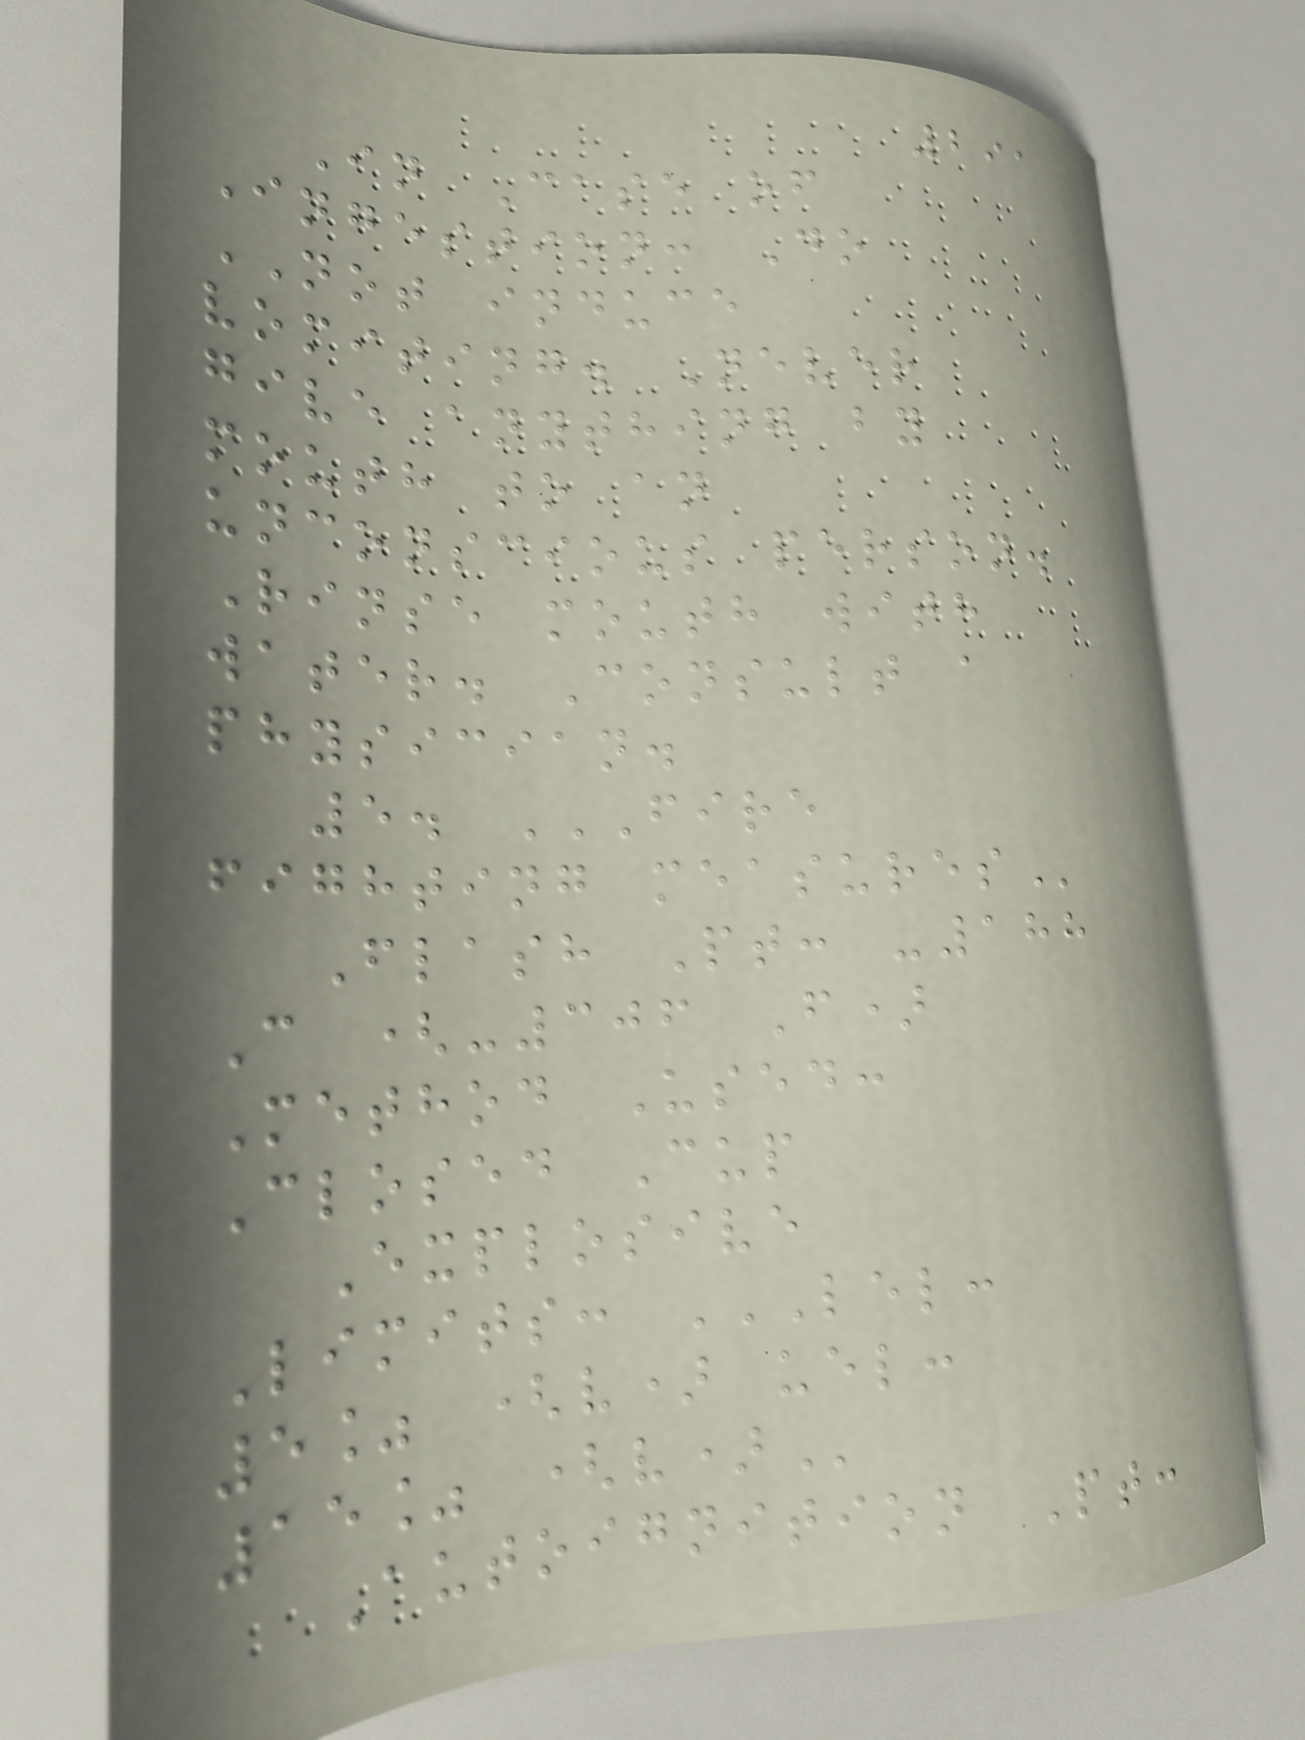291
In Case of
Ingestion: Do
NOT induce
vomiting. Never
give anything by
mouth to an
unconscious person.
Rinse mouth with
water. Consult a
physician.
5. FIRE
FIGHTING MEASURES
Flash Pt: -188
C (-306 F)
Method Used:
Closed Cup
Explosive
Limits: LEL:
5% (V) UEL:
15% (V)
Autoignition Pt:
